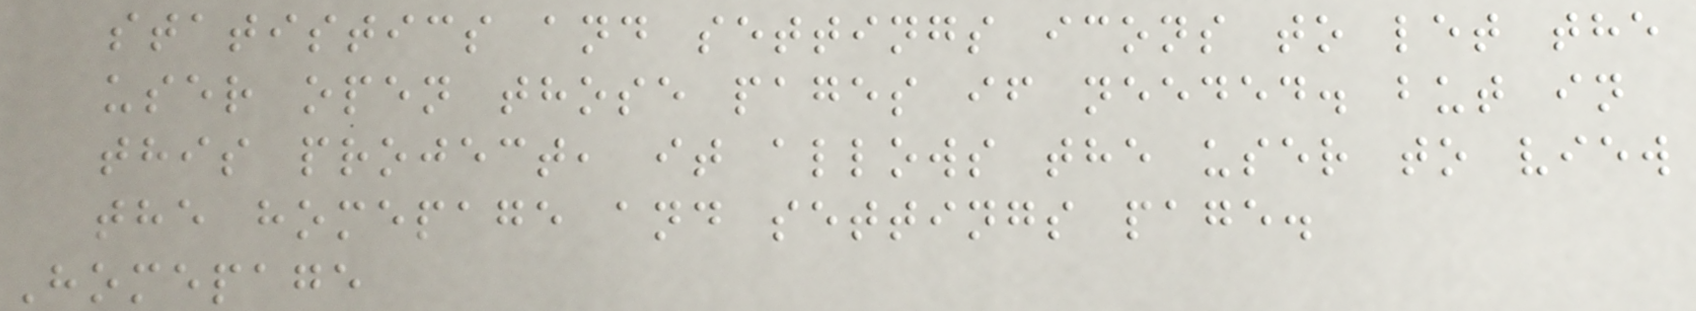statistics and settings icons to let the
user open those pages if needed. but in
this project, it allows the user to view
the homepage and settings page.
Homepage
